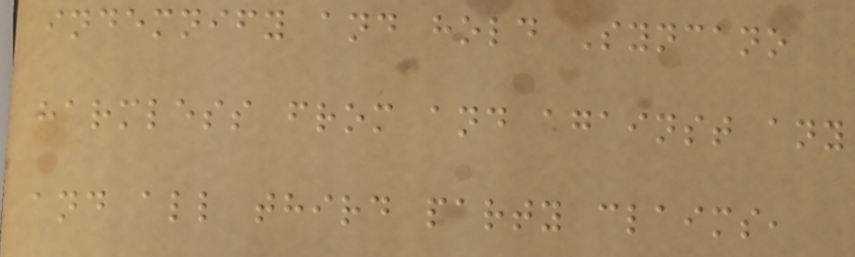indemnify and hold Syncano
harmless from and against any
and all third party claims,
